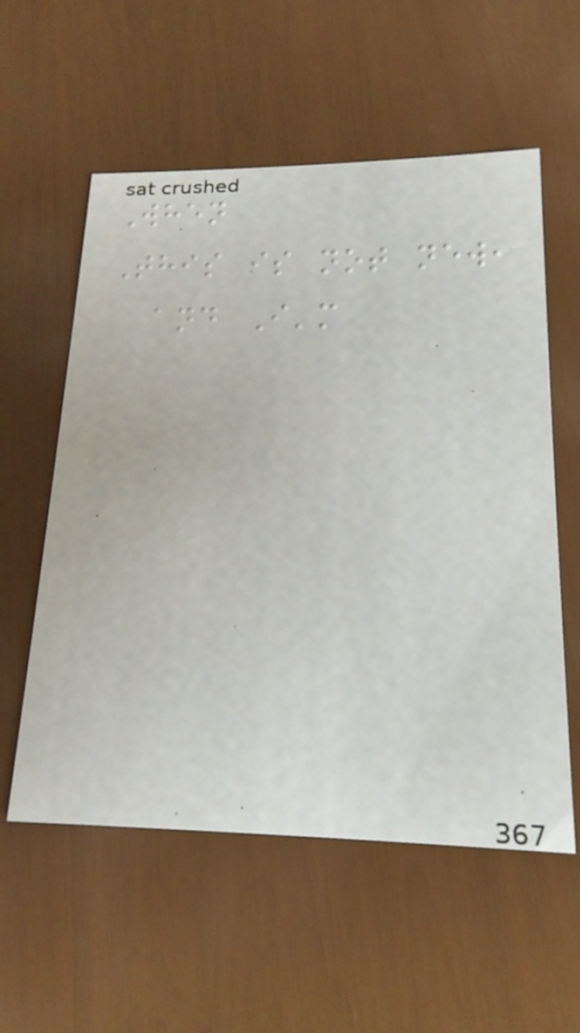When
This is not new,
and I'm
